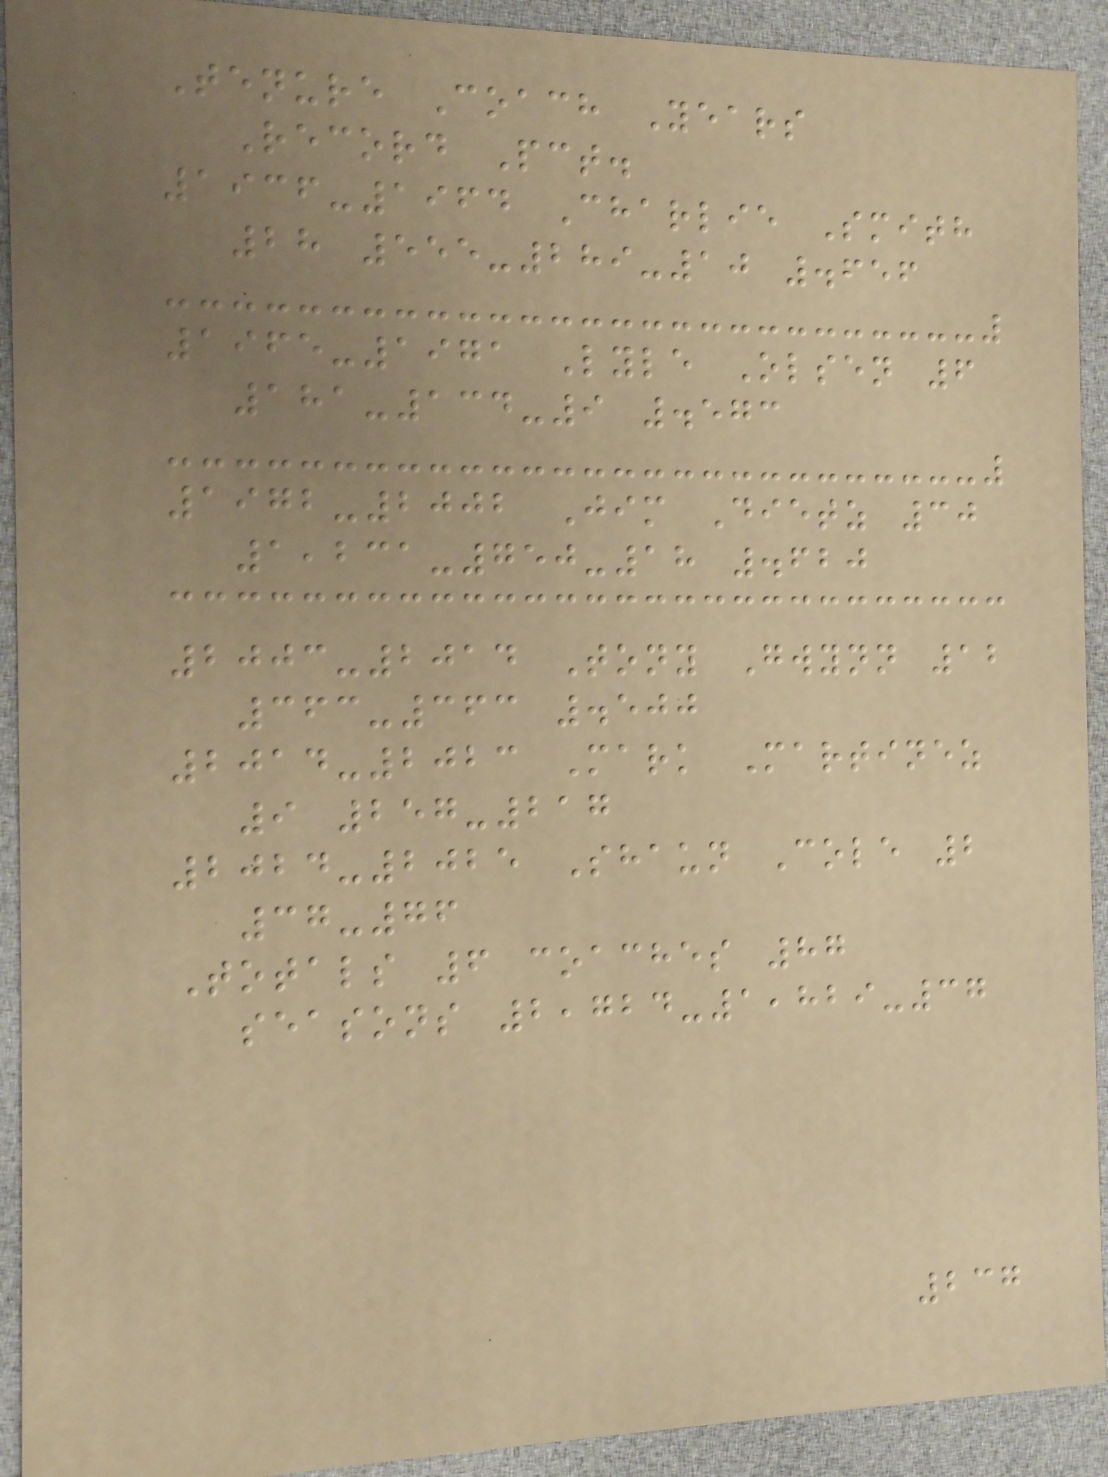Tenure Coach Years
Record Pct.
1936-1964 Charlie Smith
28 555-289-10 .656
1965-1971 Lyle Olsen 6
181-134-9 .573
1972-2002 Jim Dietz 30
1,231-750-18 .620
2003-2014 Tony Gwynn 12
363-363 .500
2014-2023 Mark Martinez
9 257-217
2024-2025 Shaun Cole 2
37-76
Totals 6 coaches 87
seasons 2,724-1,829-37
237
